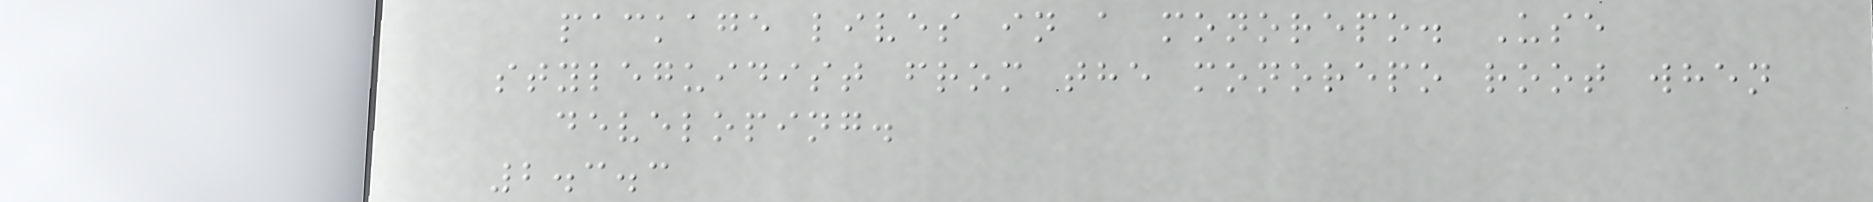package lives in a monorepo. Use
styleguidist from the monorepo root when
developing.
2.3.3
